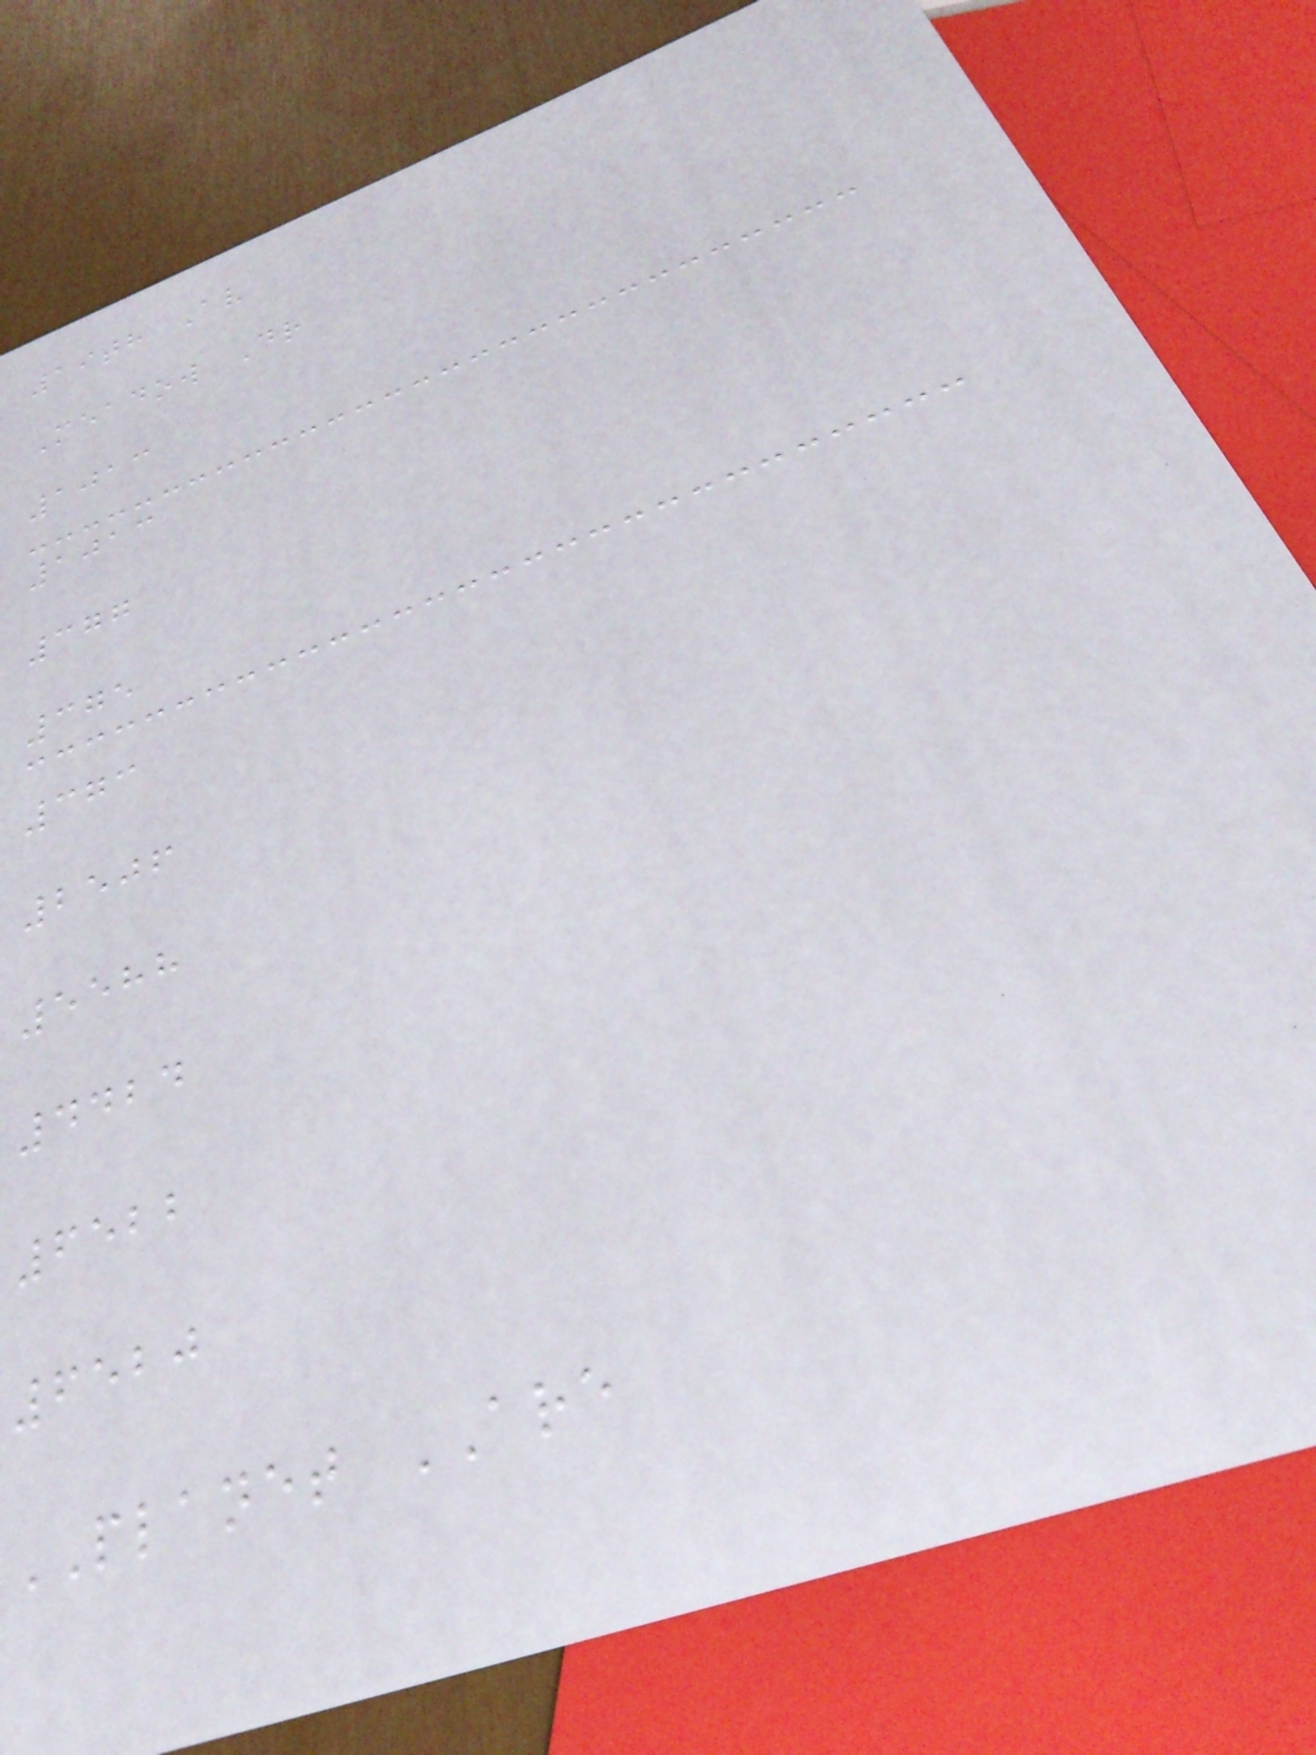19th Av
Meadow Dr
1013
1013
377
375
373
2506
5588
4424
6522
6520
PLANET ARE
